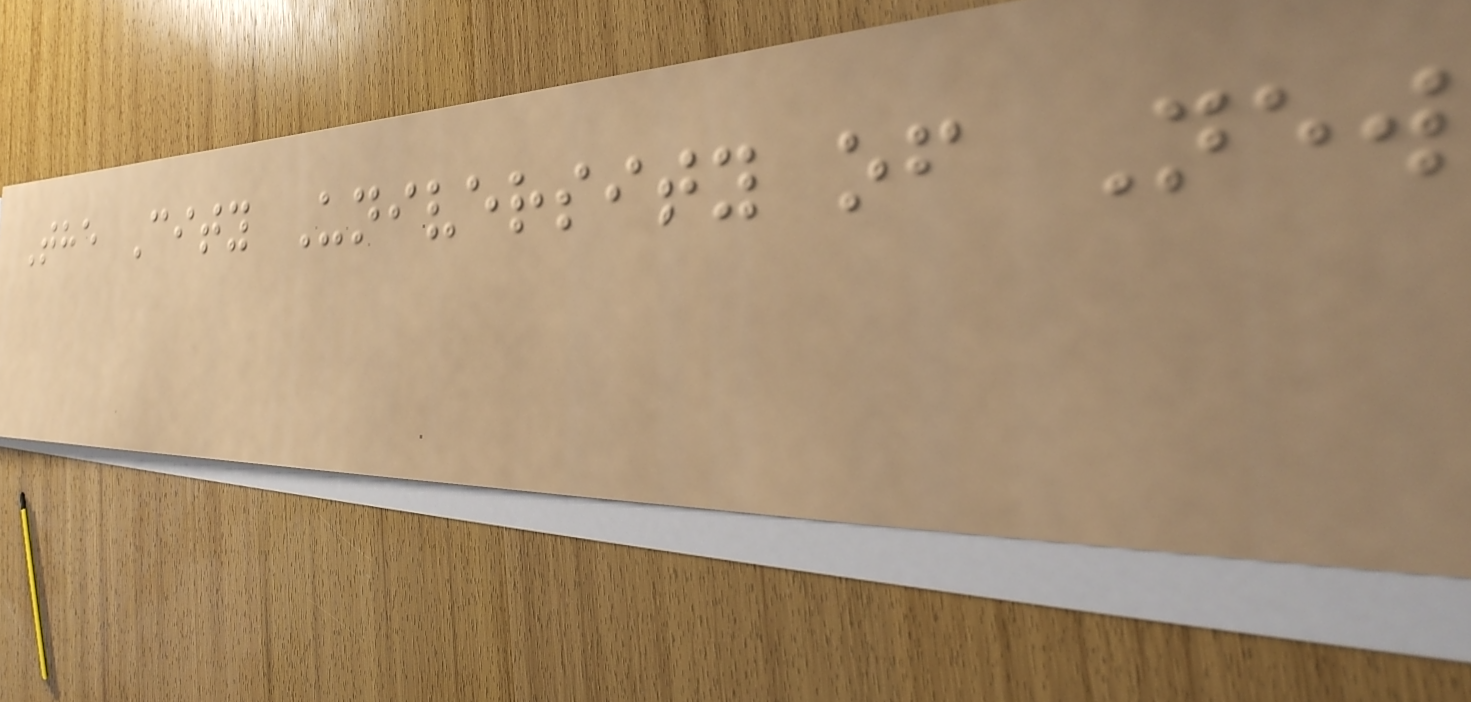The City University of New
